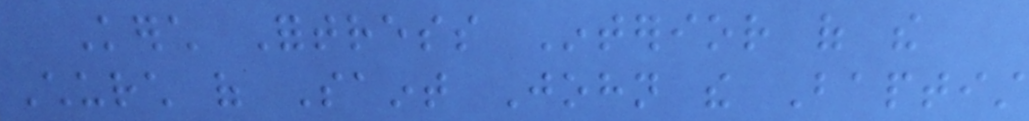Kerch Fortress Interior of the
Church of Saint John the Baptist
